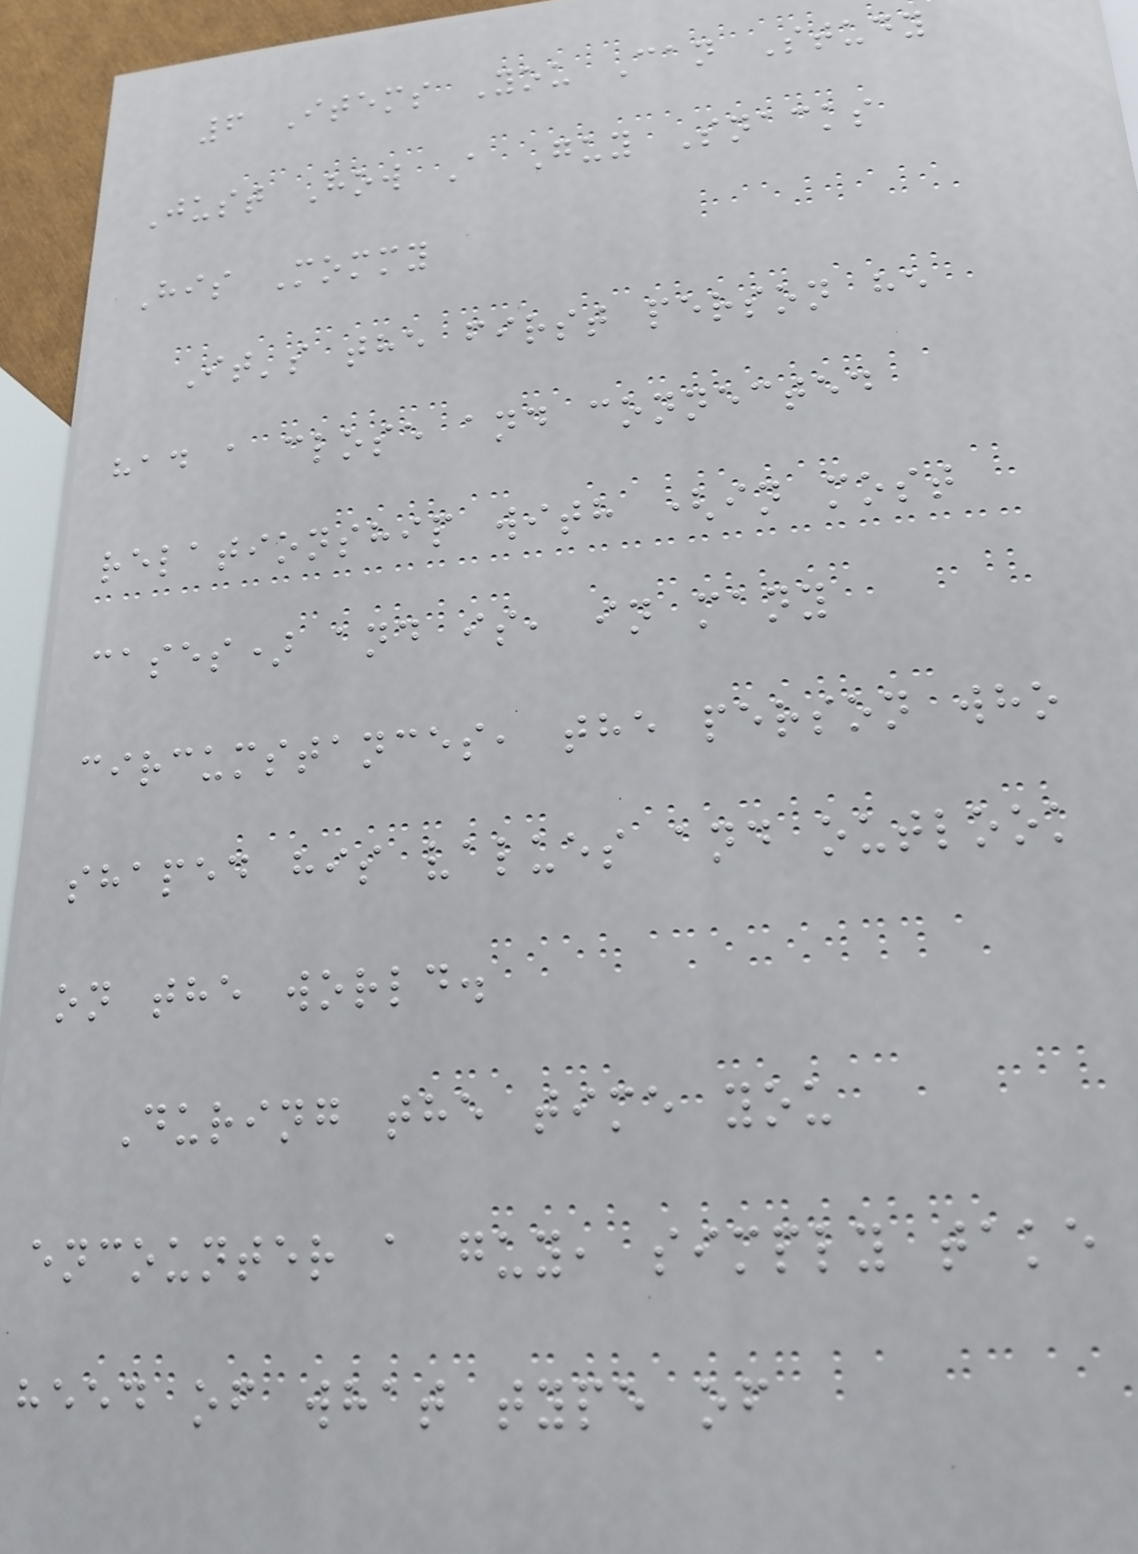6 Items You Can Study
Just How A Guy Snacks
His Mommy
It's the first person he
had a close and connected
relationship with (in most
cases) and is, in many
circumstances, the person who
shaped his values and outlook
on the world.
During the time you
encounter a guy, simply take
heed of what type of
